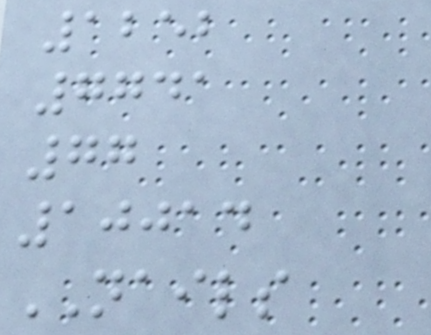1252
7741
77
10014
NAILS
